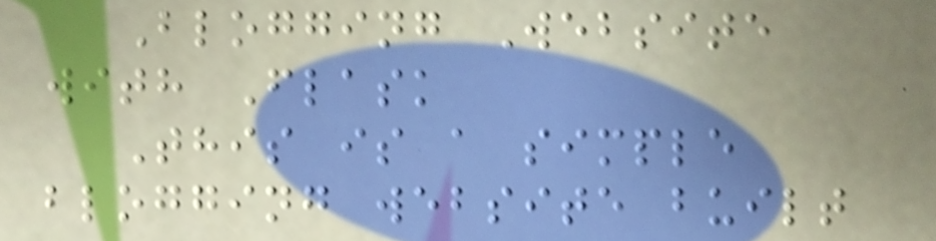Blogging Website
with Flask
This is a simple
blogging website built
